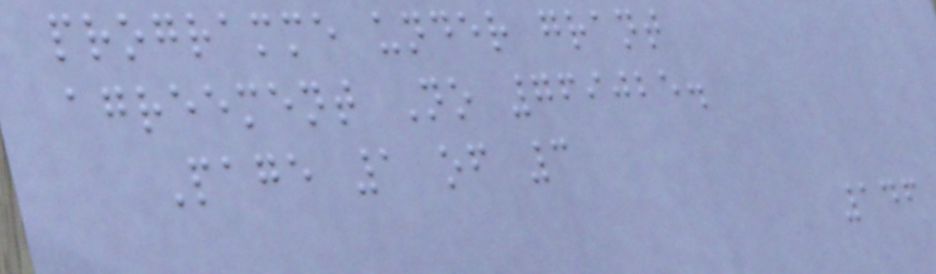programme under grant
agreement No 769025.
Page 1 of 3
146
